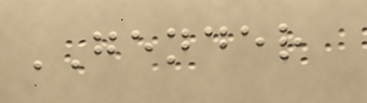GENDER
